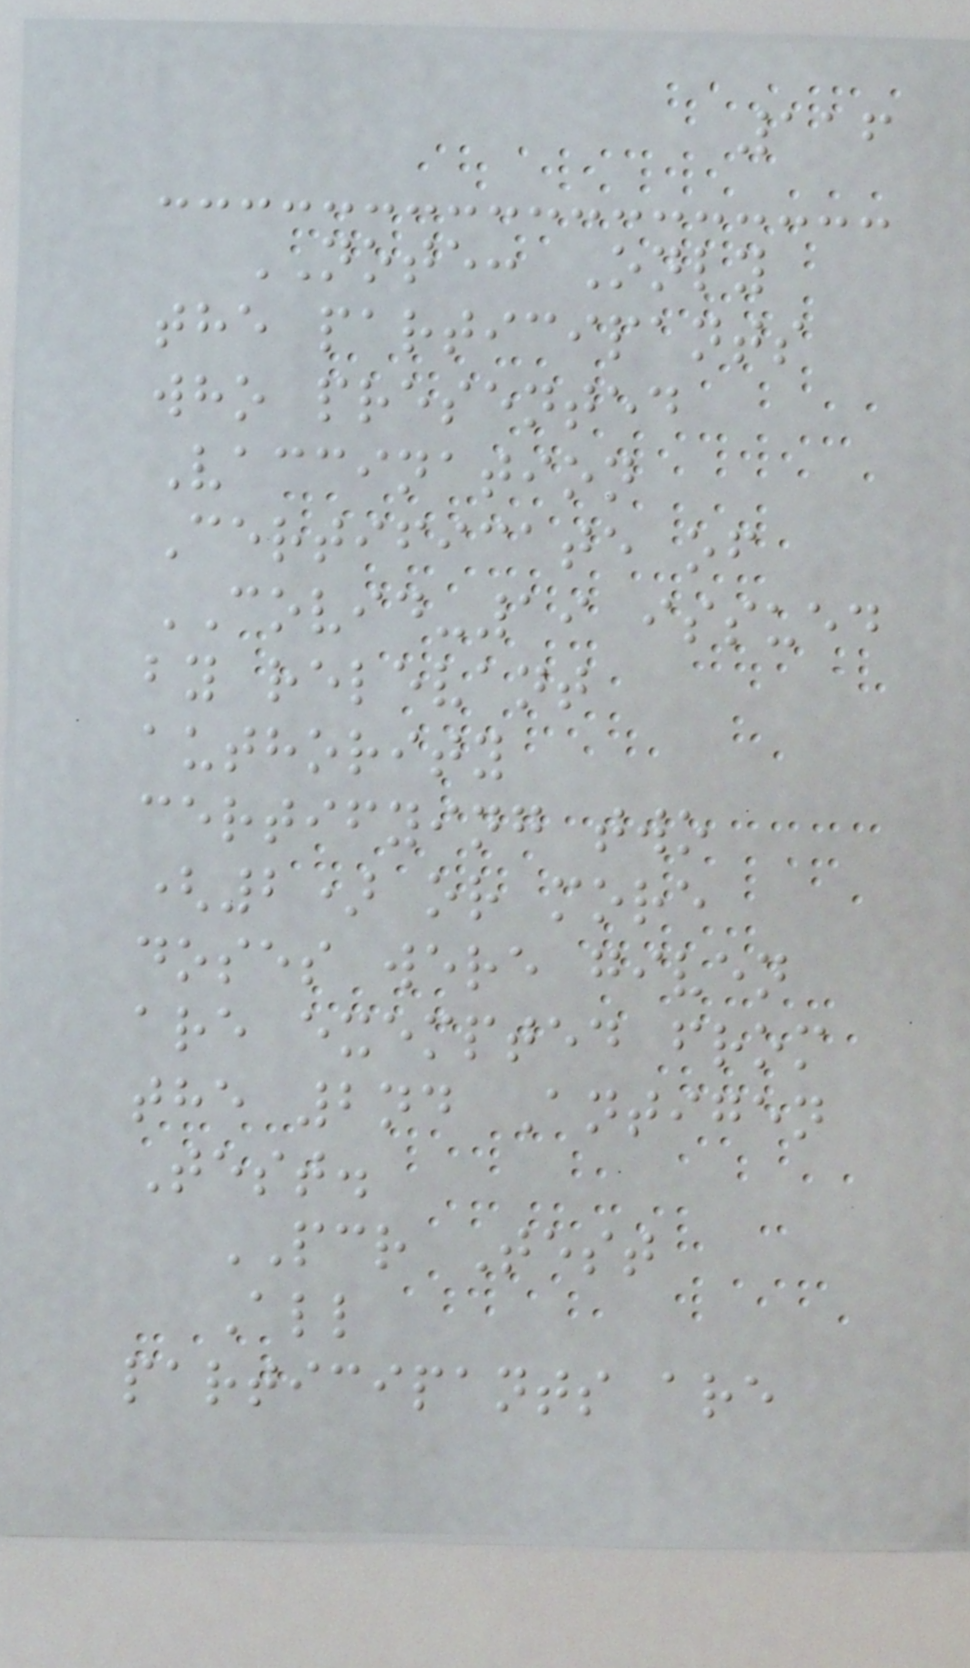116
NOTE: Only
the participants
who presented
Vaccination
Certificate of
COVID-19 issued
by relevant
authority
certifying two
(2) or more
doses were given
are exempted from
the 2nd Antigen
Test.
PCR Test
All
participants are
